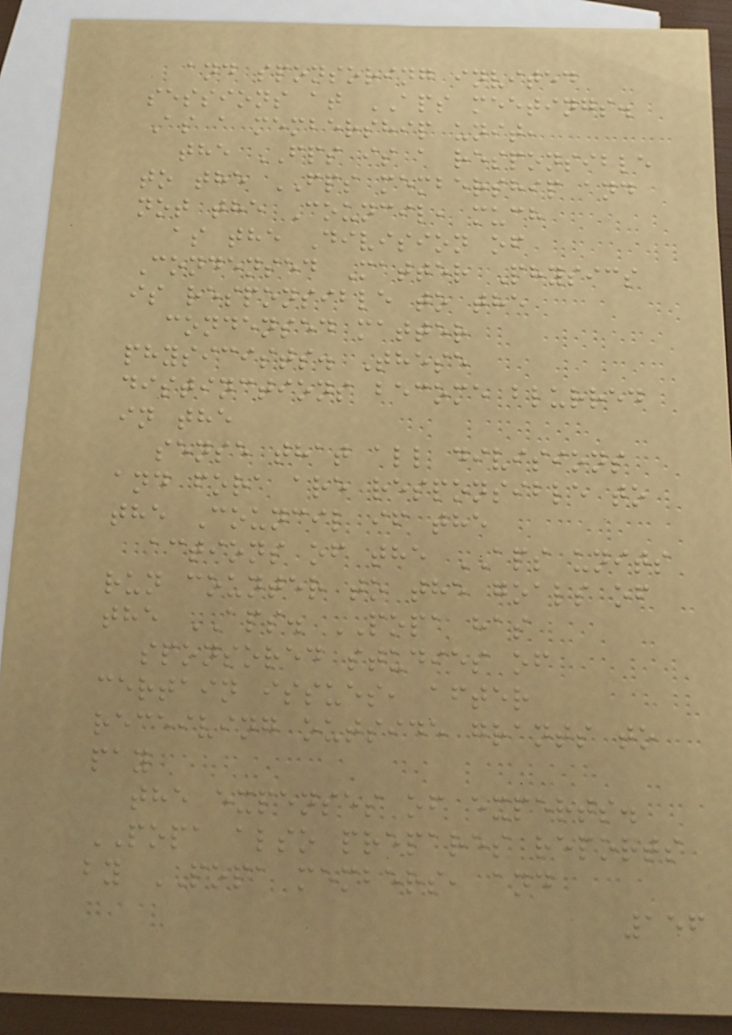and sponsoring invited
sessions at APS meetings.
As a membership unit,
the FPS is a responsible
to the FPS membership and
not the Council, much
as the Division of
Condensed Matter Physics
is responsible to the
condensed matter
physicists. These
distinctions become blurred
in the
sense that all divisions
and fora are responsible to
the Council if the
actions of the APS units
run counter to the goals of
the APS. POPA has
sponsored studies of
certain issues, after
receiving outside grants to
pay
the expenses of experts.
POPA also prepares reports
by POPA members, and
156
